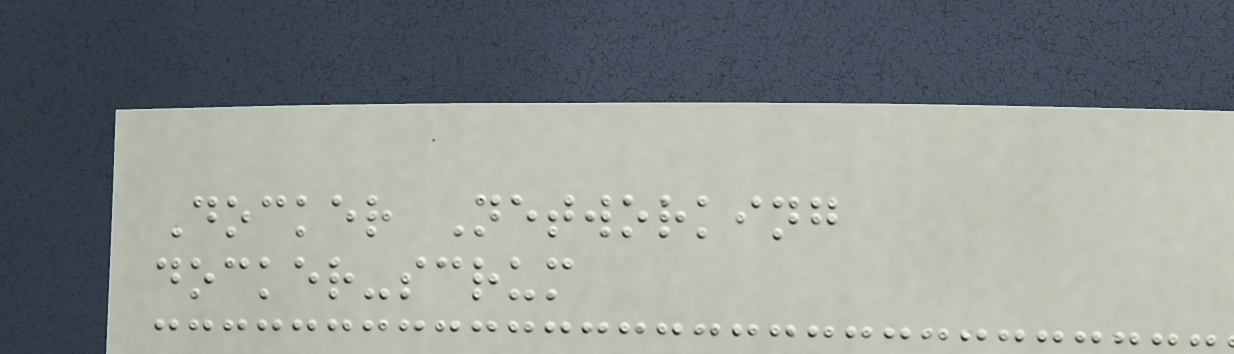Docker Networking
docker-scrum
